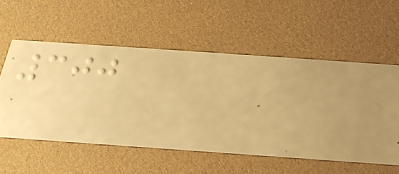300
